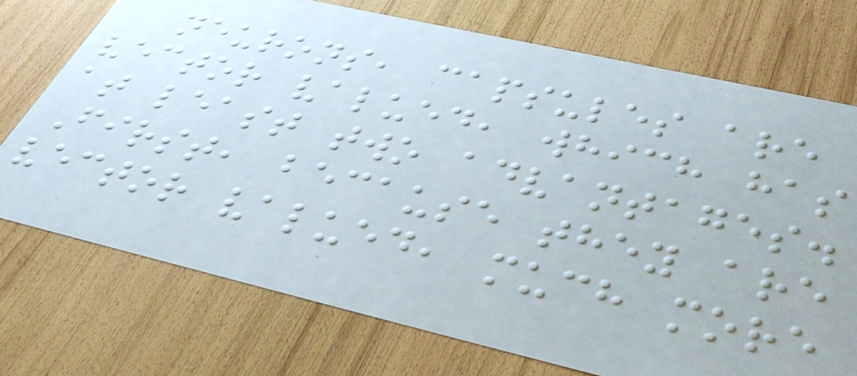neurons, capsules are
vector valued, which has
at least two advantages.
First, because they are
vector valued, much more
